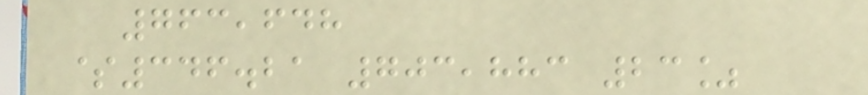763,648
$346.21 703,883 23%
